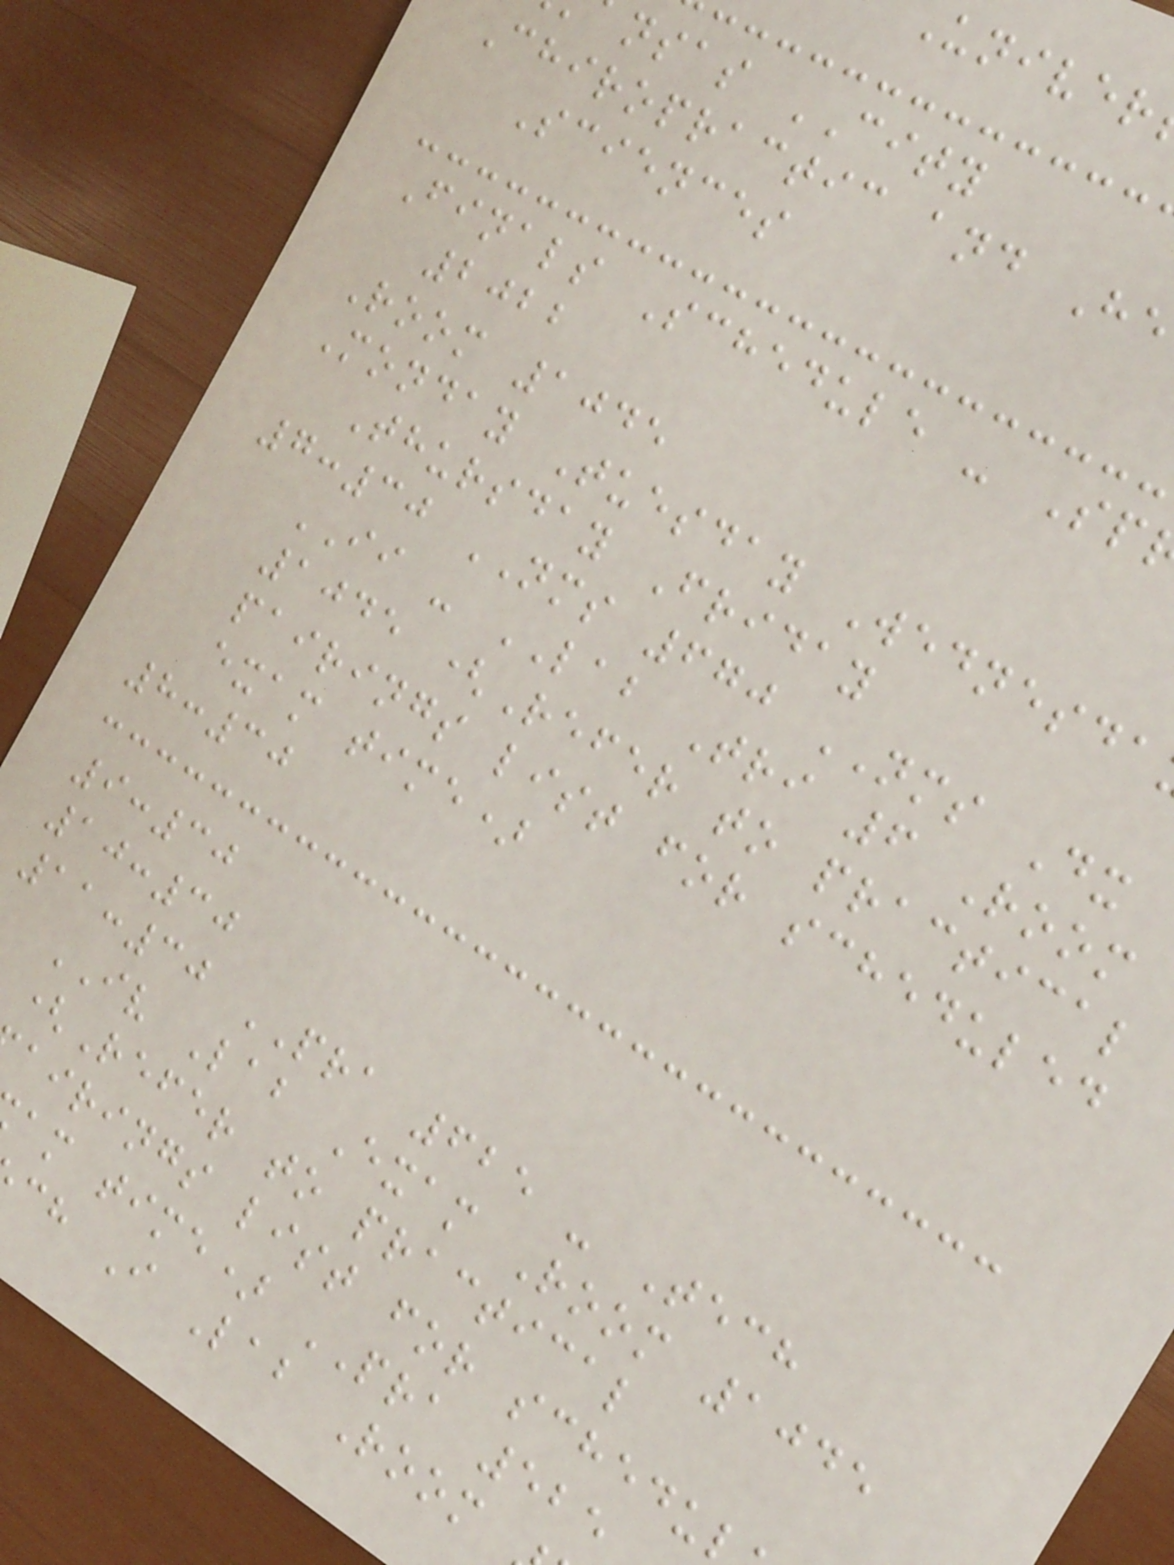nsas CITY
Chiropractic and He
Sciences
Finals Schedule - Sp
2022
Room 1045
Monday Tuesday Wednesda
Thursday Friday
7:30 NMS 670 NMS Dx
II - LAB Tri 6 Room
1045 (Refer to practical
pairings list for scheduled
exam time)
8:30
9:30
10:30
11:30 PRA 625 - Tech
IV Lab Exam Room 1045
(Refer to practical
airings list for schedu
am time) PRA 525
ch I Lab Room
